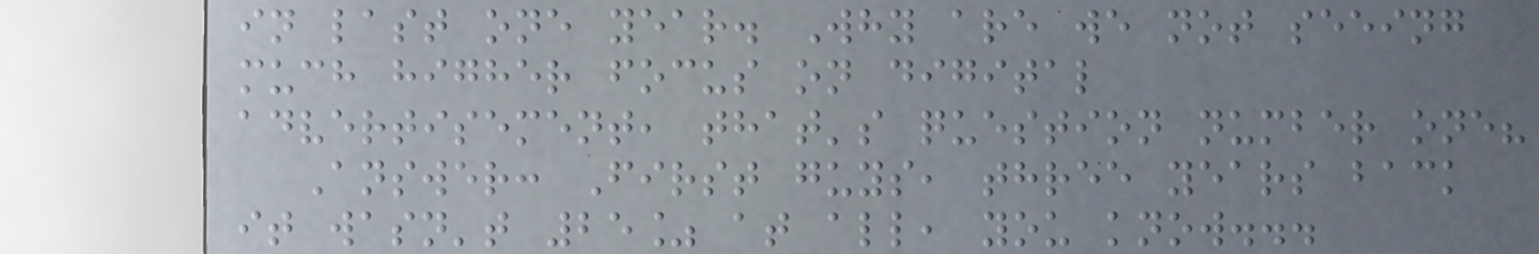in last one year. Why are we not seeing
much higher focus on digital
advertisement, that's question number one?
Answer: First guys, three years back
it wasn't 25% at all, you know...
